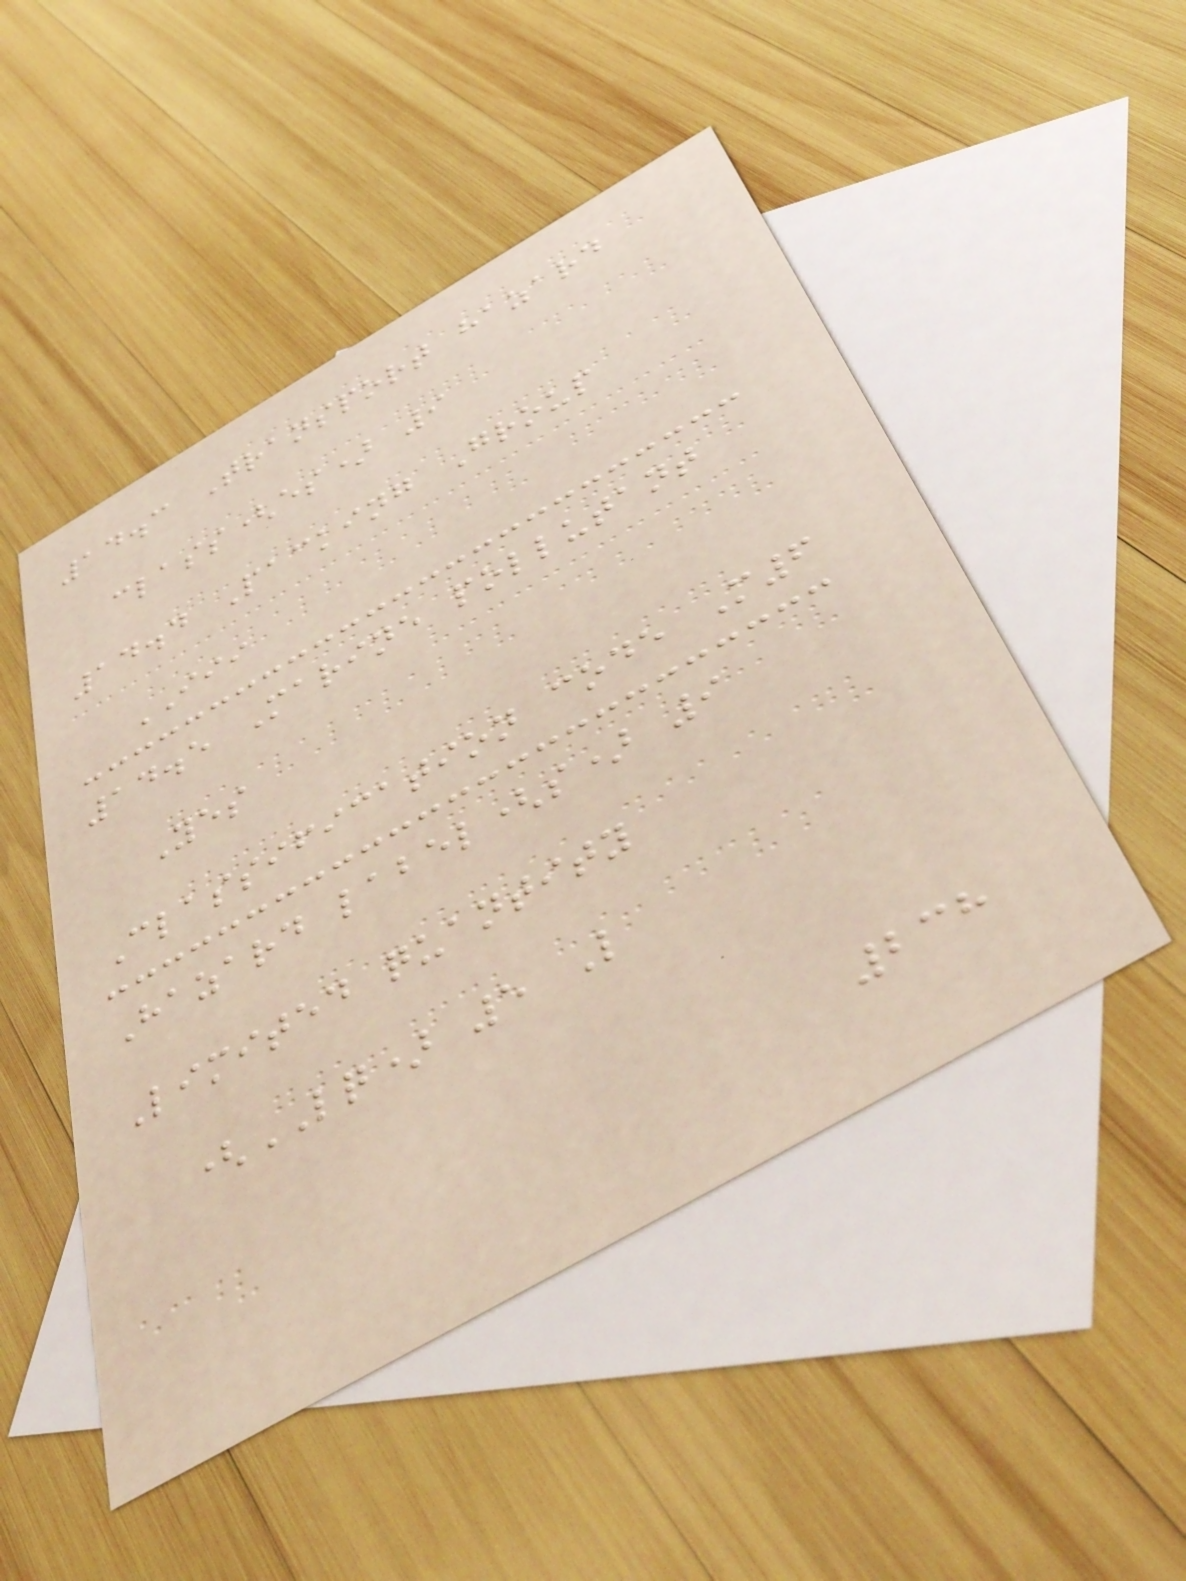14.3 Transport hazard
class(es) 9
14.4 Packing Group
III
14.5 Marine pollutant
Yes
Classification code M6
Hazard label(s) 9
Limited quantity
(LQ) 5 L
238
